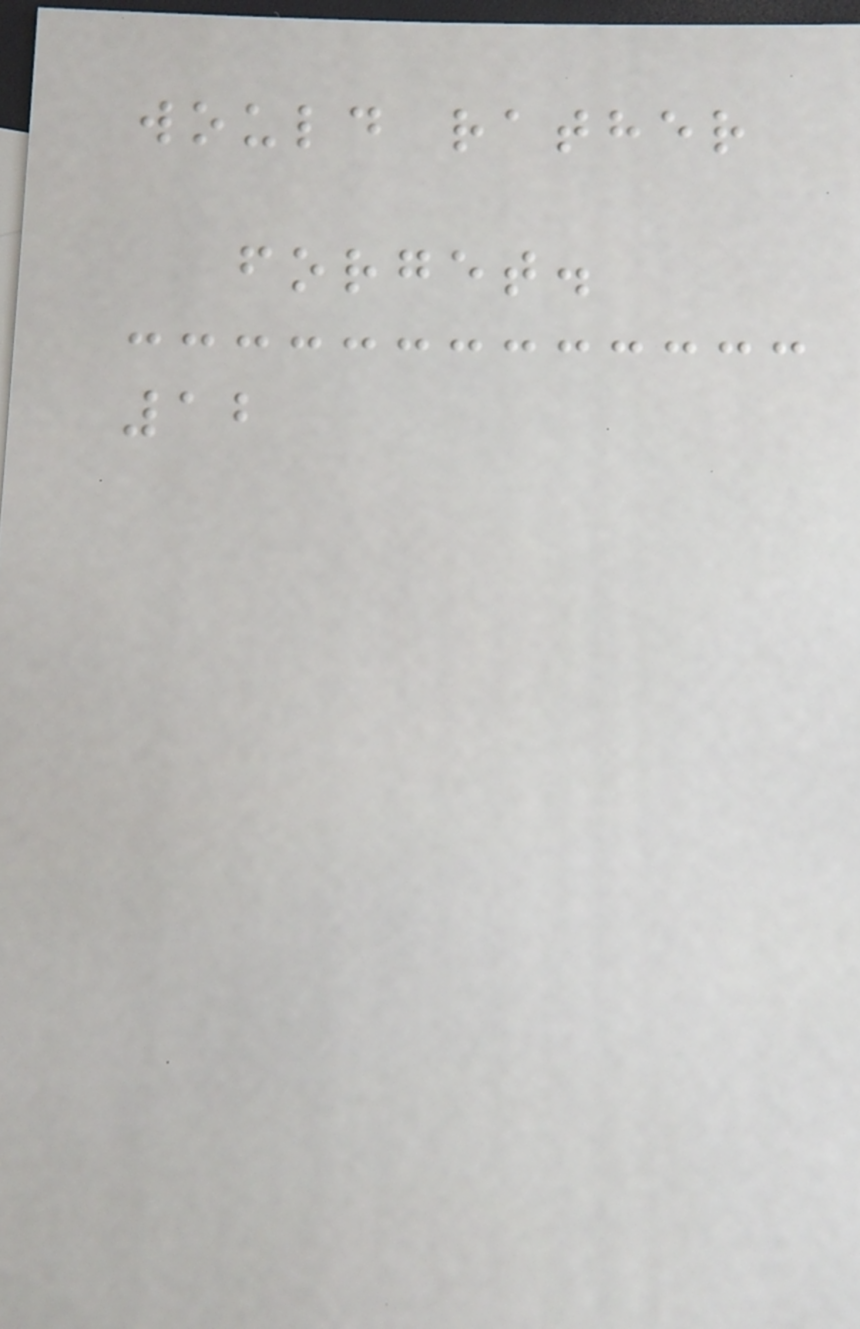would rather
forget.
12
